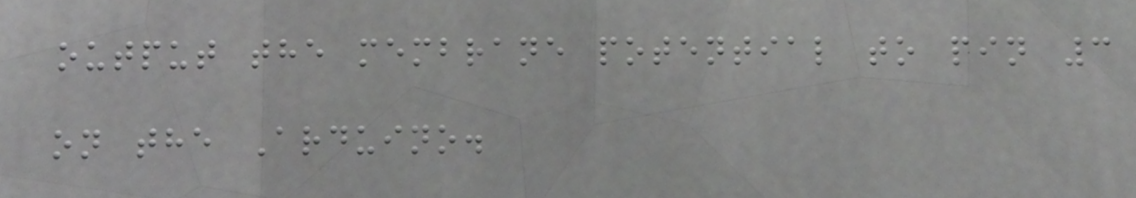output the membrane potential to pin 3
on the Arduino.
